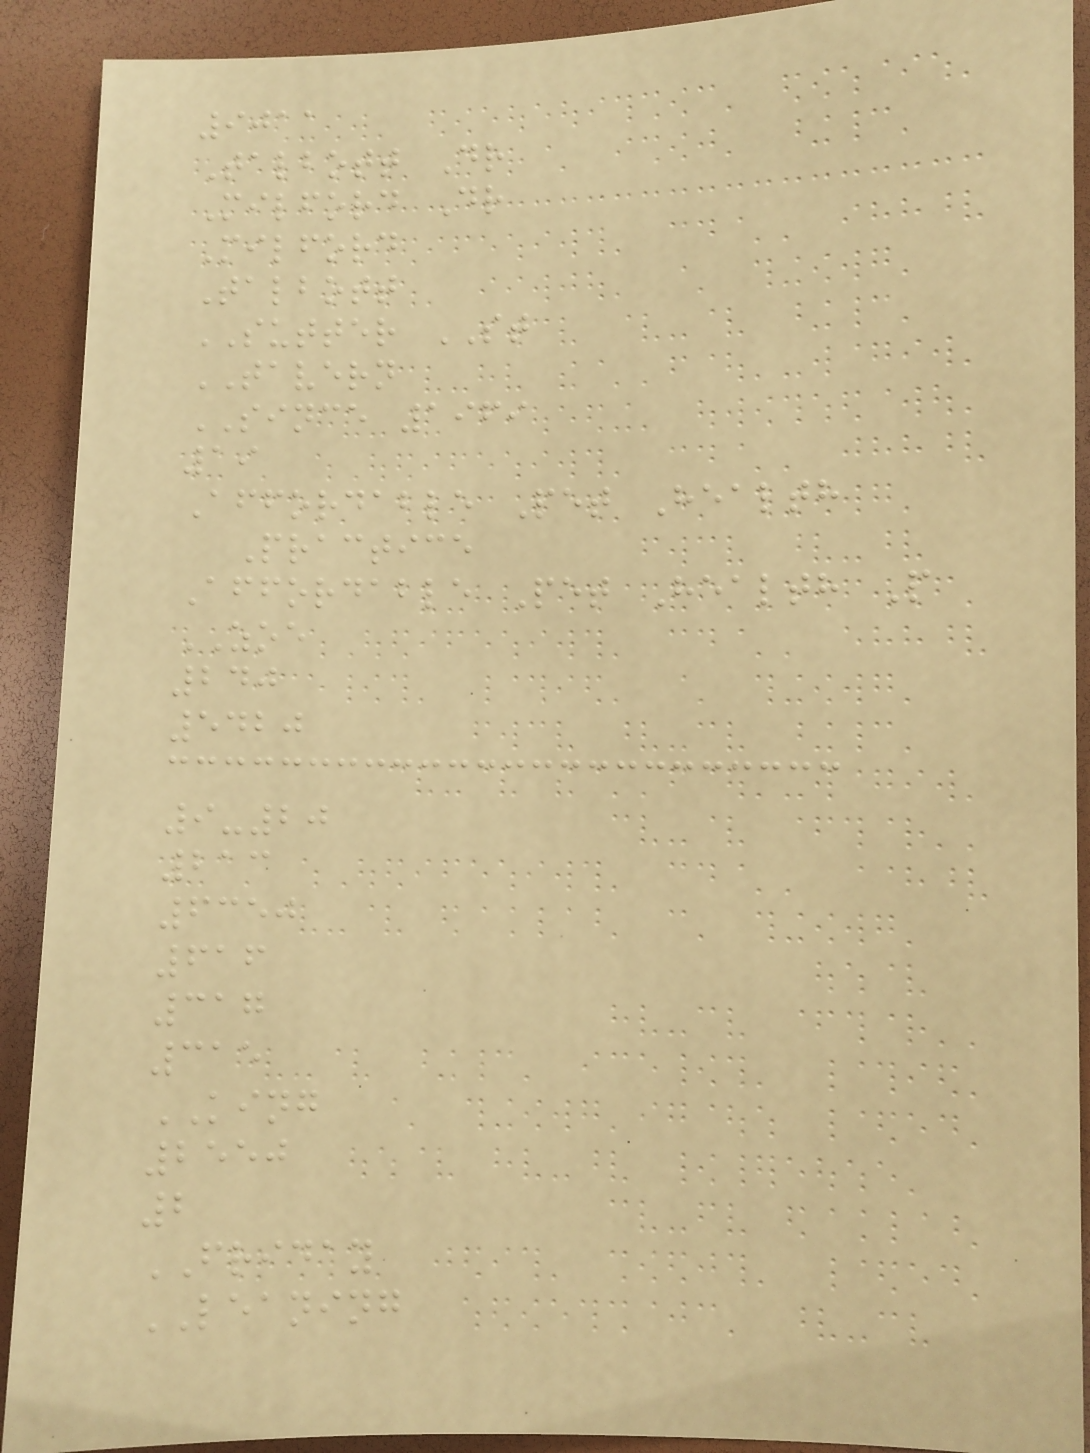9011
Talbott Dr
Milford Dr
Milford
Talbott
SUTTER ST
TAVERN
SINCE 1969
19
Affordable Pet Health
Practice
Affordable Pet Health P
ZOE
240
5420
9-20
213
6350
616
317
315
KING
2550
2
FRIDAY
LEANING
